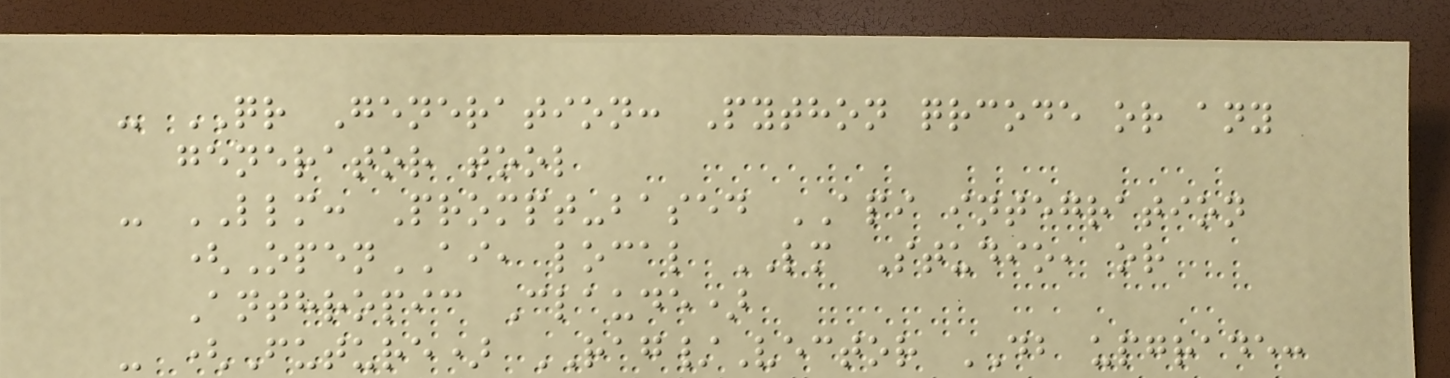- QR Generation: Python qrcode or any
generator tool
- LLM: Prompt-based API integration
(OpenAI, local LM Studio, or
Anthropic Claude)
- (Future) RAG/Vector DB upgrade:
